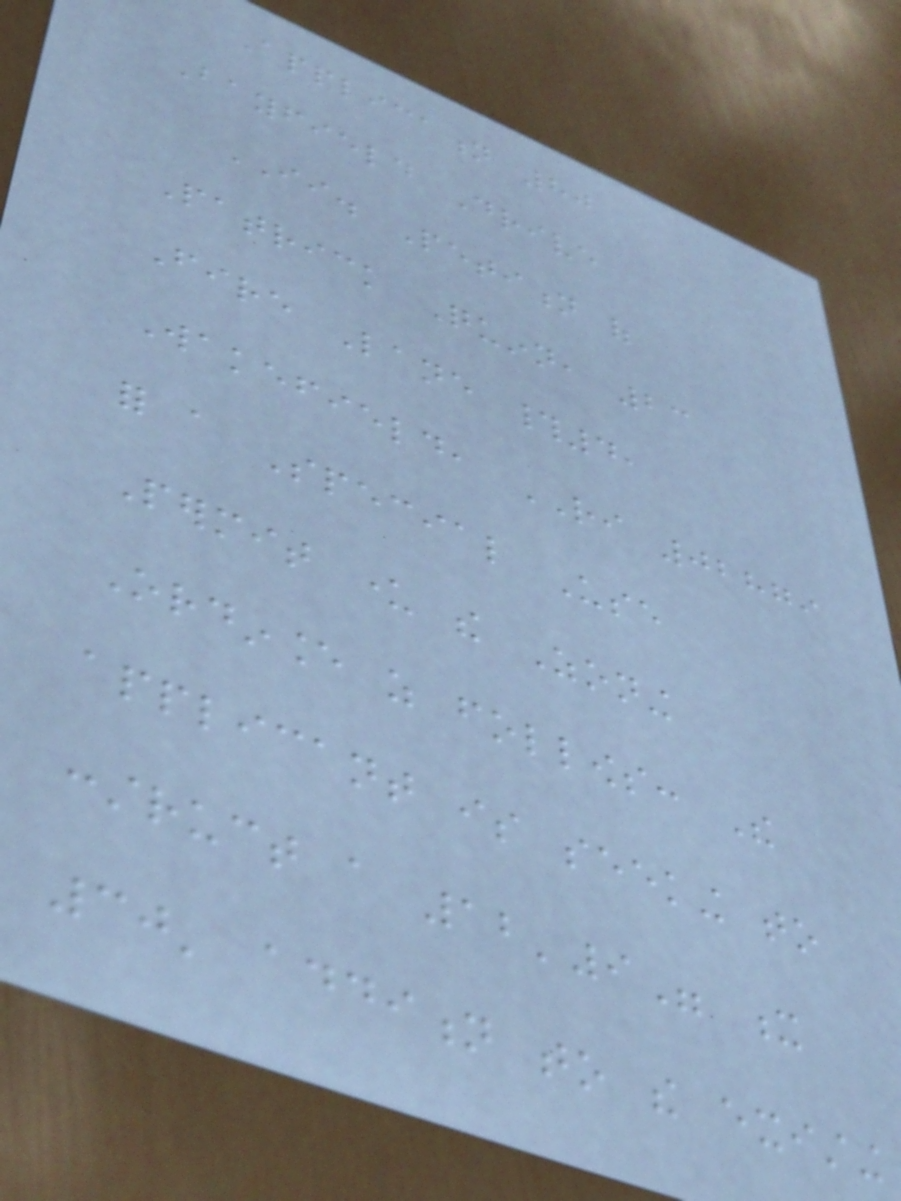Application 80
Bayfield Drive
II. Petition of
Patrick Quinn, 23
Fire Lane #4,
Wakefield, RI 02879
for a Special Use
Permit under the Zoning
Ordinance as follows: The
applicant is seeking to
construct a 12'9" x
30' addition to the existing
